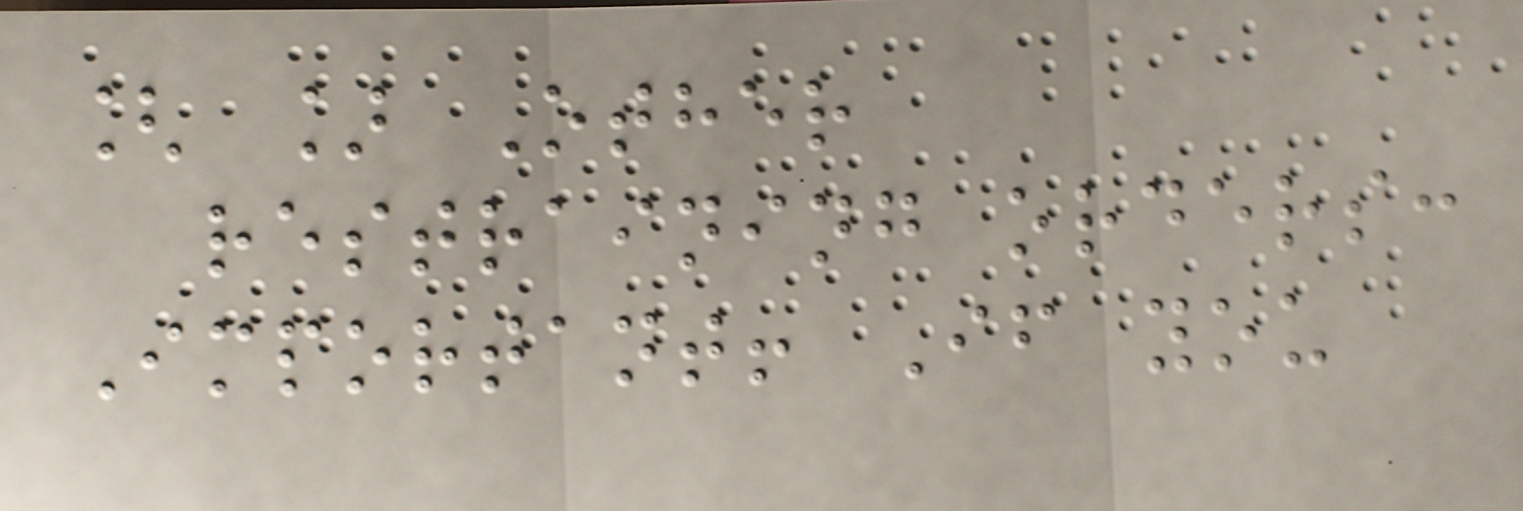[ ] Other
restraining orders:
Important! If you
